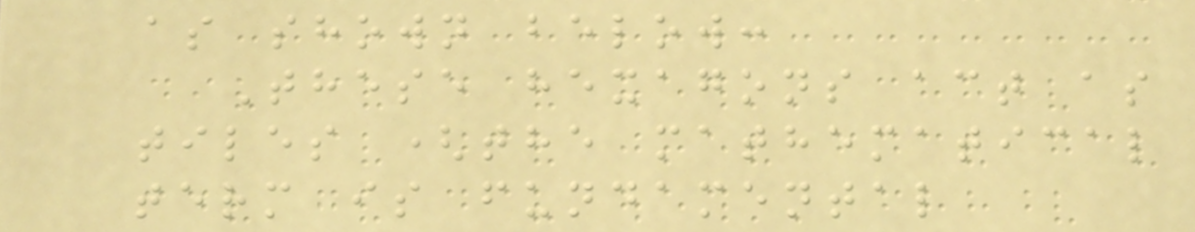as shown below:
These hexagons act as
tiles (the mathematical
term is fundamental
